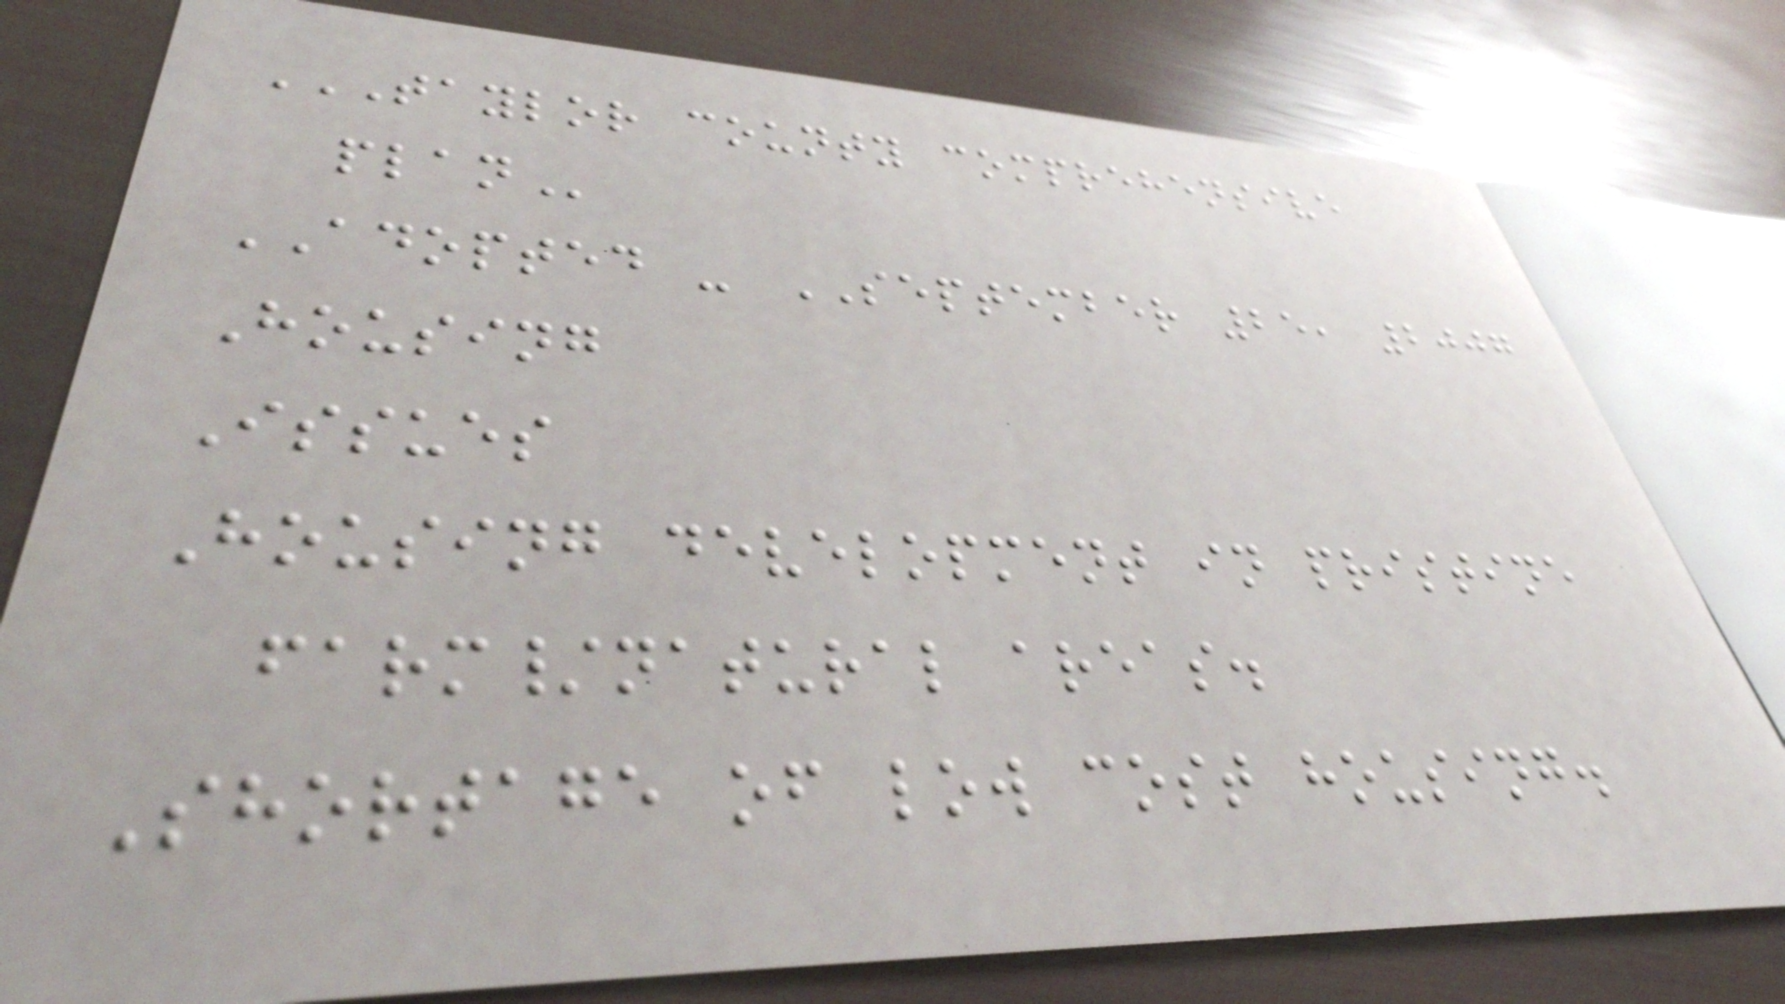TAYLOR COUNTY COMPREHENSIVE
PLAN
ADOPTED - SEPTEMBER 25, 2007
Housing
Issues
Housing development in pristine
farm/natural areas.
Shortage of low cost housing.
